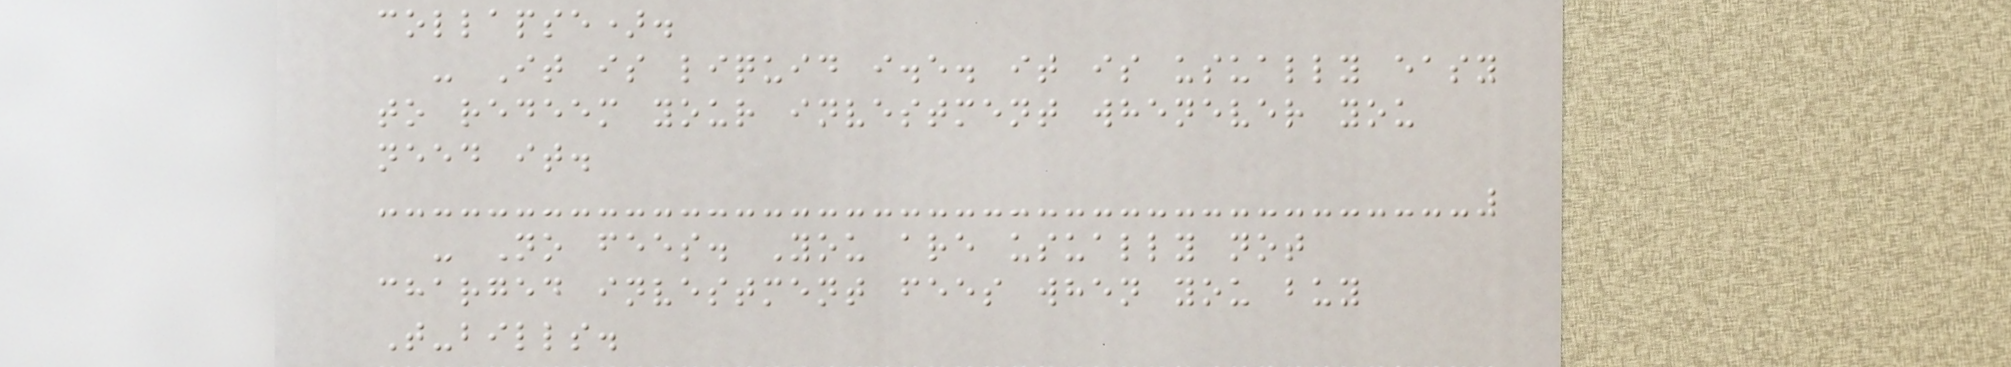collapse).
- It is liquid i.e. it is usually easy
to redeem your investment whenever you
need it.
- No fees. You are usually not
charged investment fees when you buy
T-bills.
